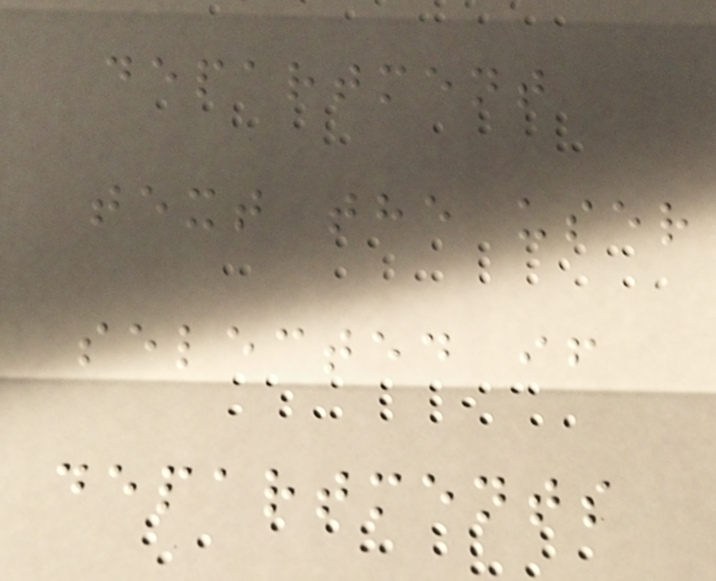department
text the user
selected if
departments
